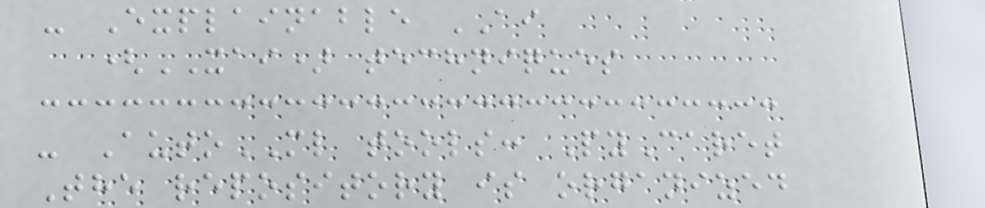- Explainable AI
(XAI) techniques
- AutoML tools: PyCaret
The repository is organized
